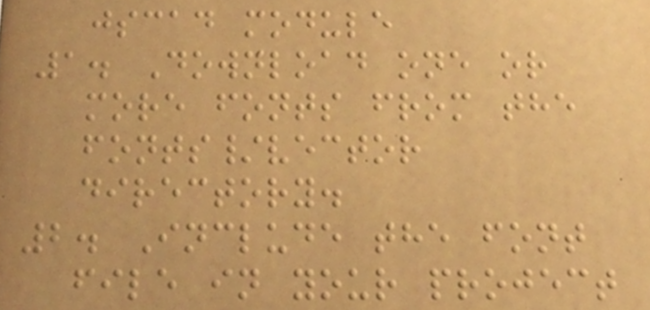jscad module
1. Download one or
more fonts from the
fonts/vector
directory.
2. Include the font
file in your project
